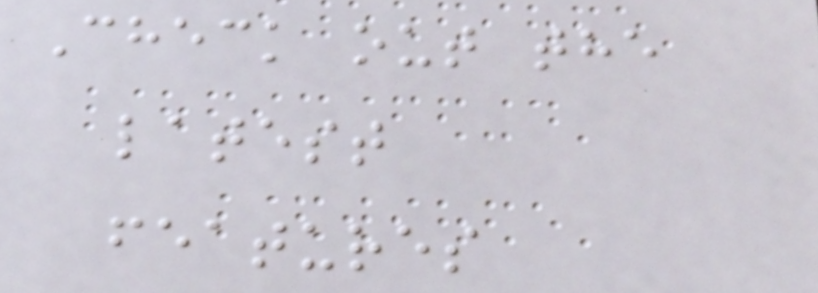Check out the
latest
features
